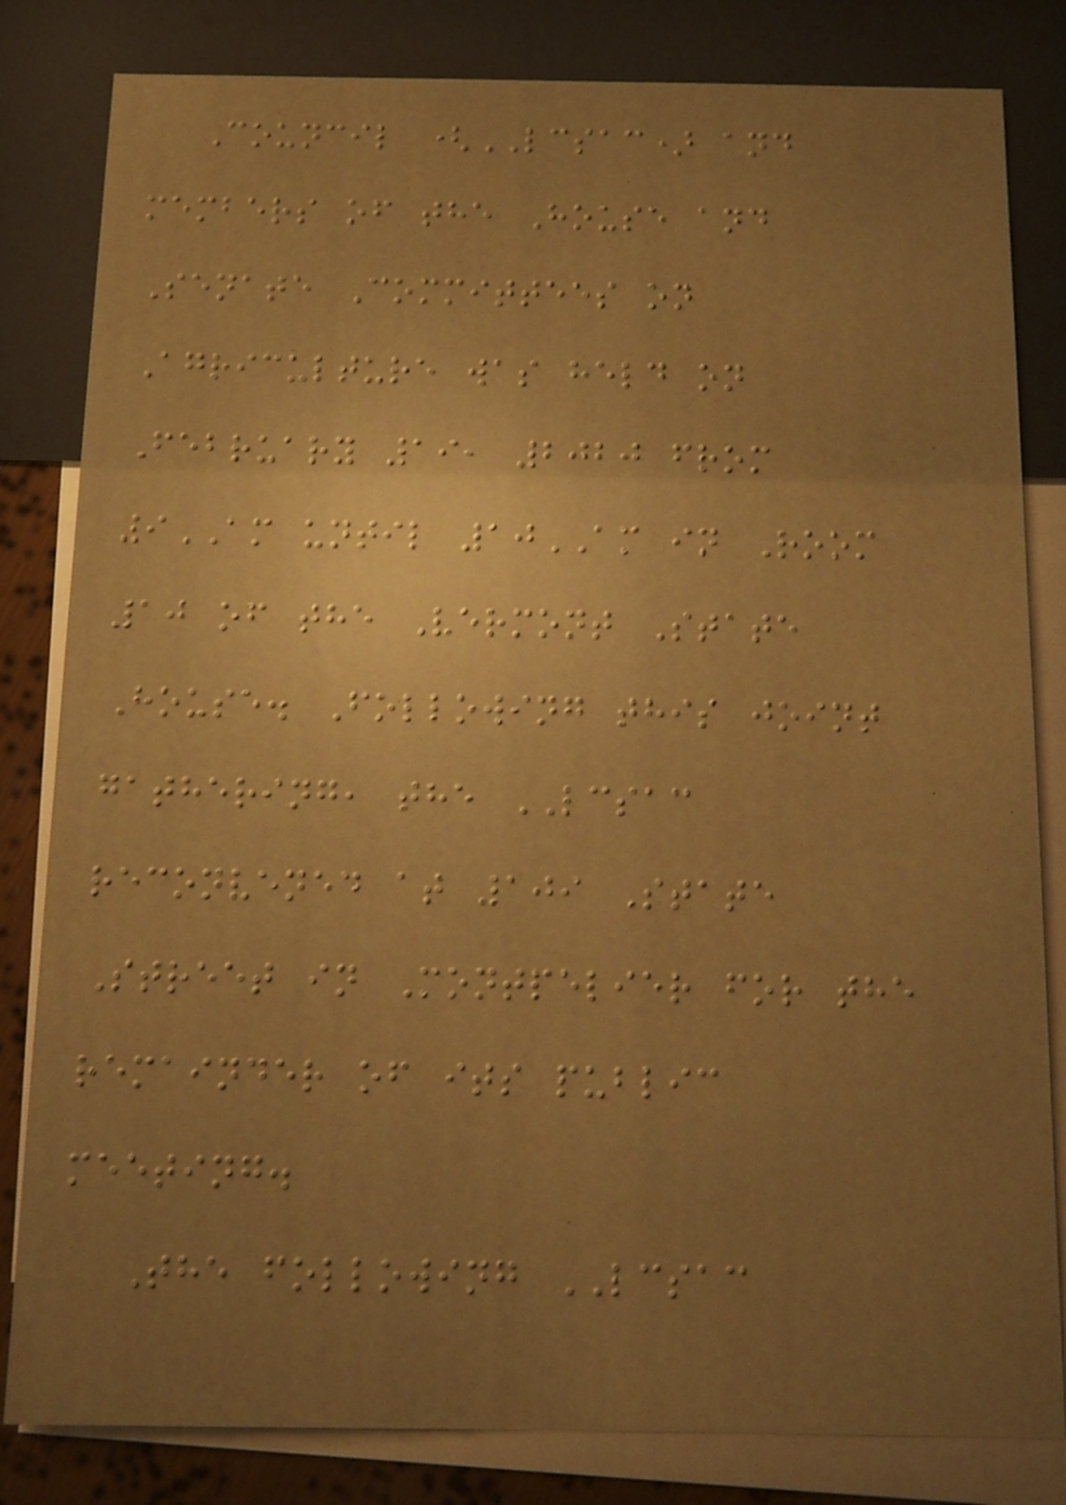Council (LCSAC) and
members of the House and
Senate Committees on
Agriculture was held on
February 19, 2020 from
9AM until 10AM in Room
10 of the Vermont State
House. Following this joint
gathering, the LCSAC
reconvened at 109 State
Street in Montpelier for the
remainder of its public
meeting.
The following LCSAC
